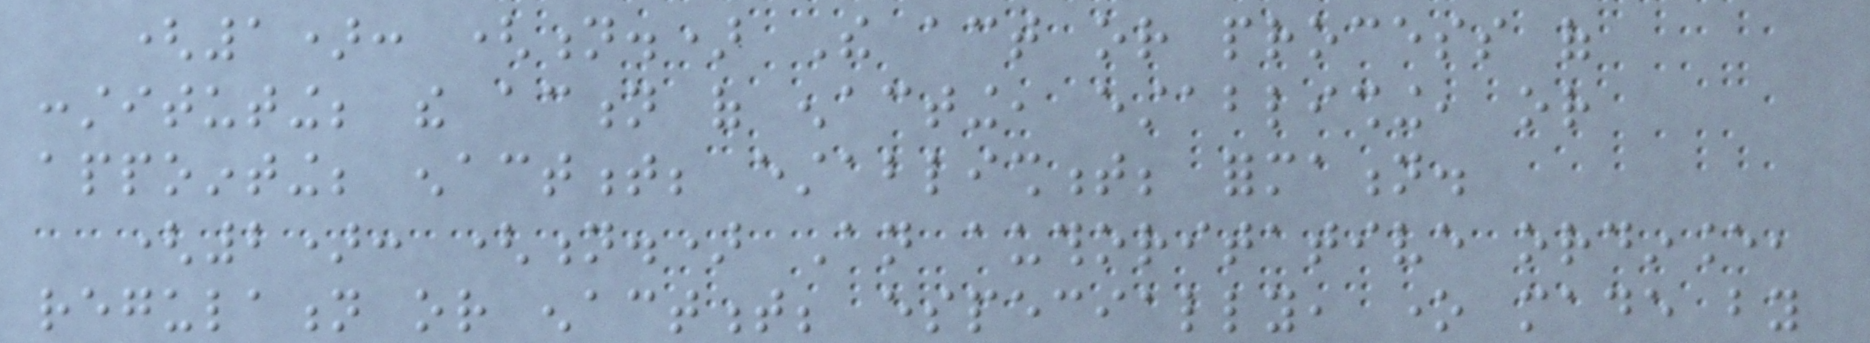(1): (n.) The act or process of
constituting; the action of enacting, establishing, or
appointing; enactment; establishment; formation.
(2): (n.) An authoritative ordinance,
regulation or enactment; especially, one made by
